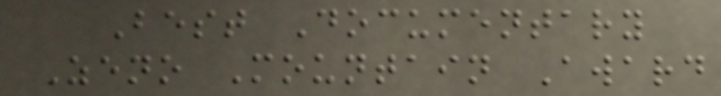Best Documentary
Zeno Mountain Award
